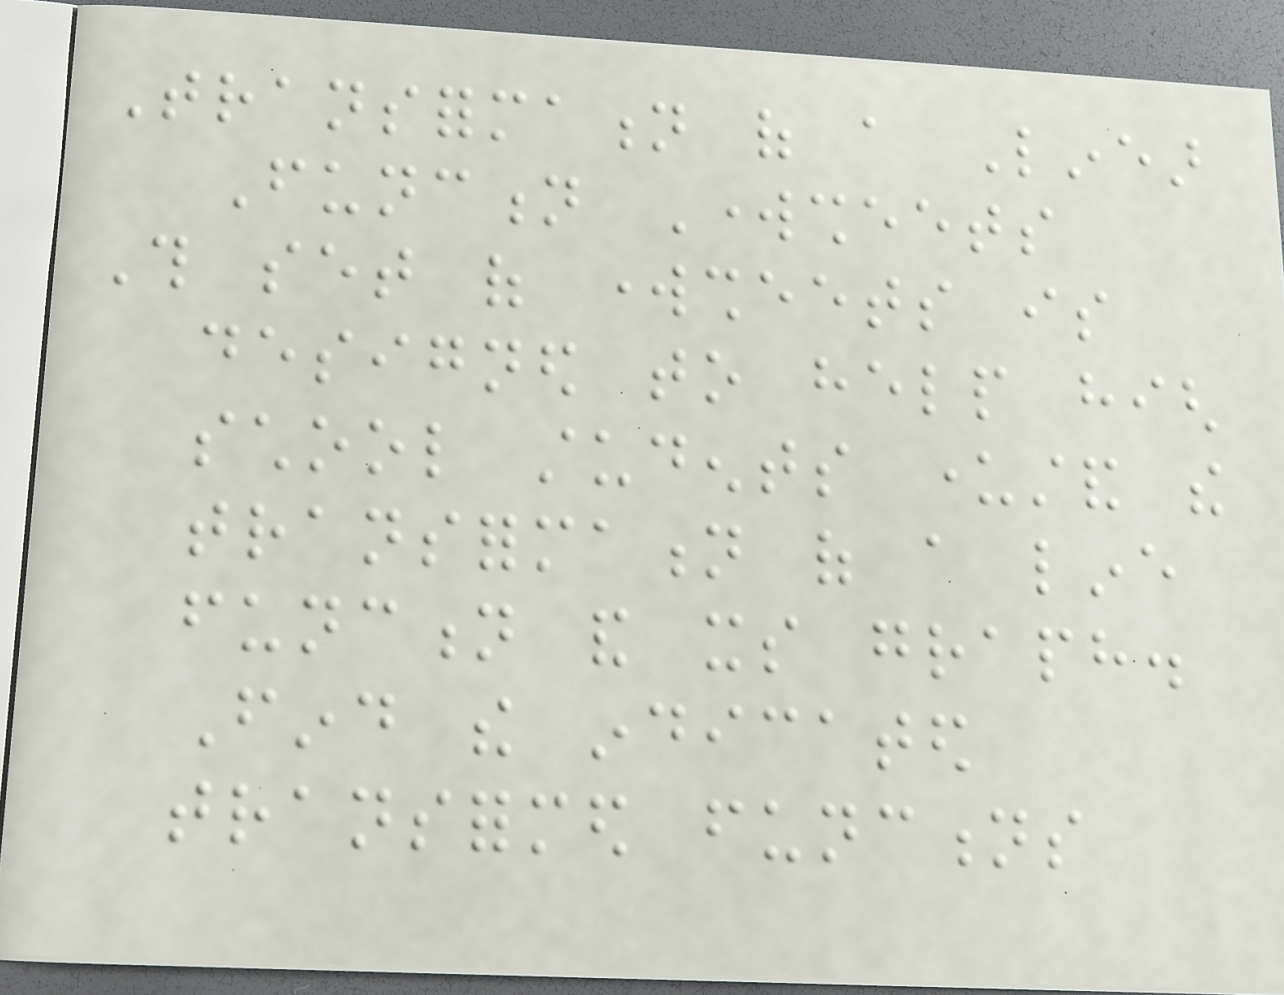Transformation of a Linear
Function Worksheets
This set of worksheets is
designed to help high
school students understand the
transformation of a line
function and its graph.
Find the indicated
transformed functions
